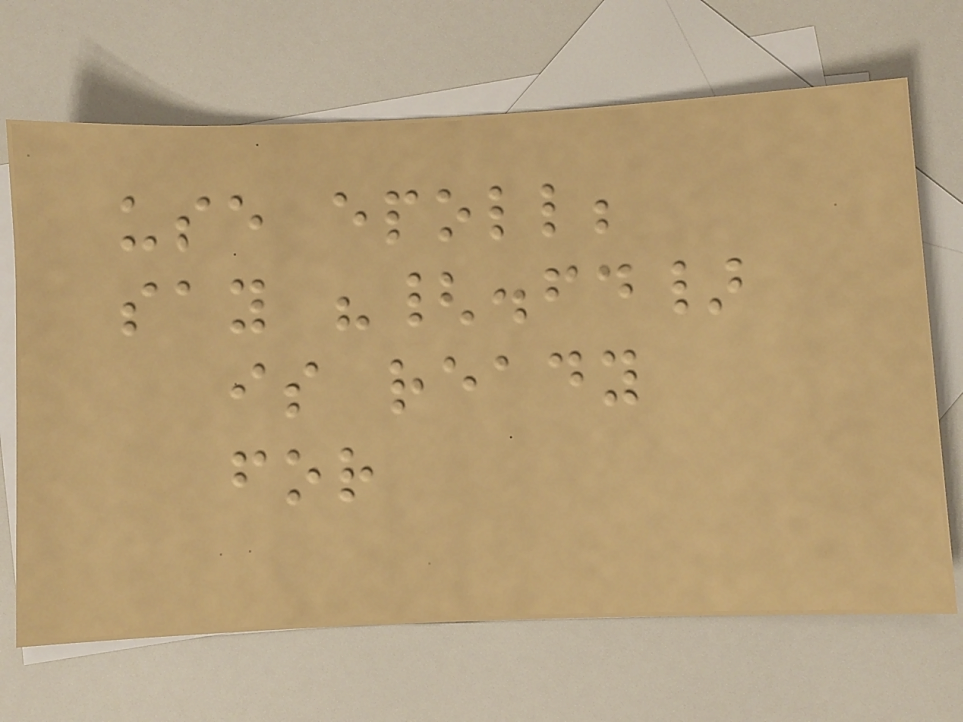use epoll;
say "{.fd}
is ready
for
